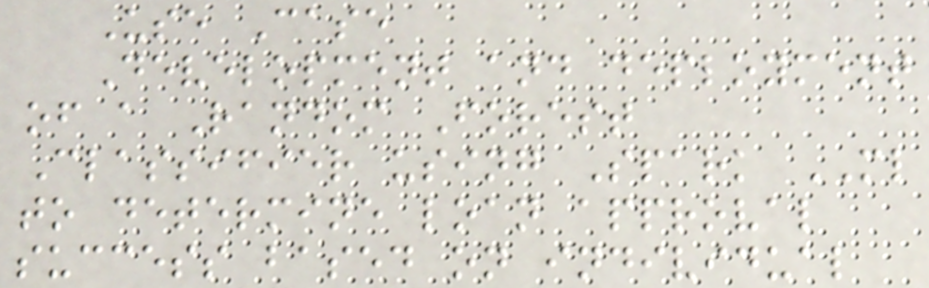Use Case
Development and deployment
of a Random Forest
Classifier using Spark ML
to determine loan approval
success based on individual
